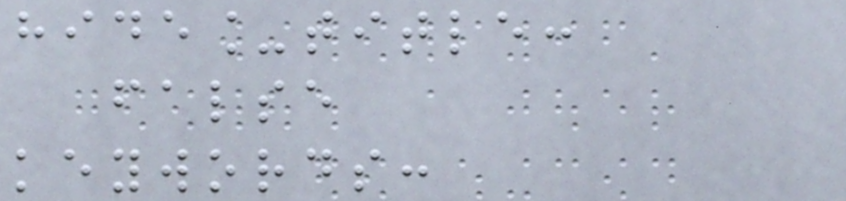hide_title:
false
keywords:
